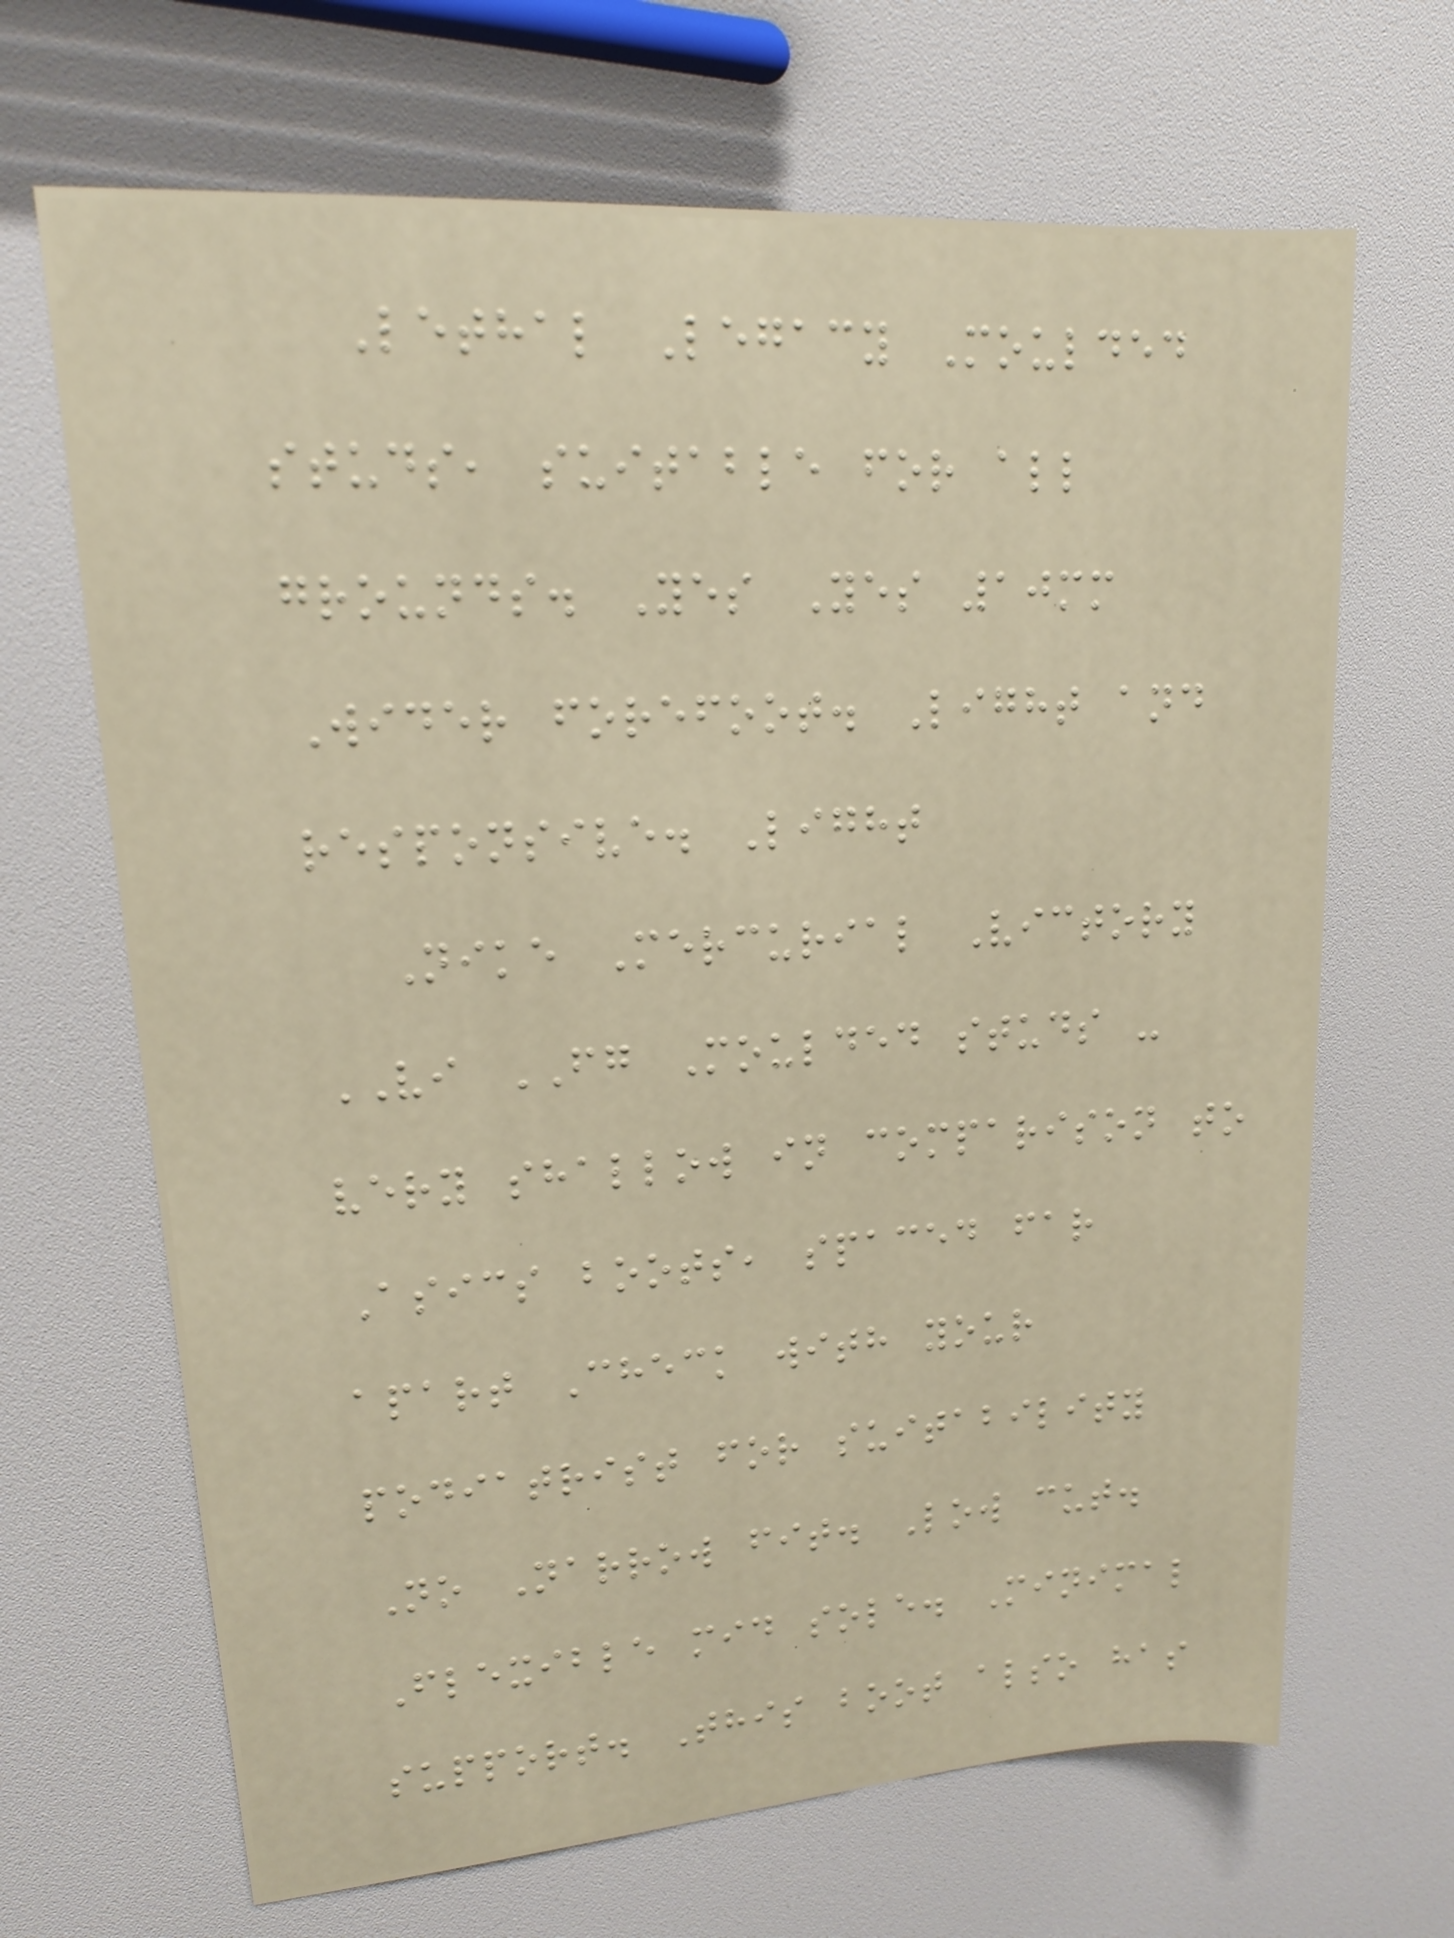Lethal Legacy Moulded
studs, suitable for all
grounds. Yes Yes 10mm
Wider forefoot. Light and
responsive. Light
Nike Mercurial Victory
VI FG Moulded studs -
very shallow in comparison to
Asics boots, spaced far
apart Check with your
podiatrist for suitability
No Narrow fit. Low cut.
Flexible mid sole. Minimal
support. This boot also has
